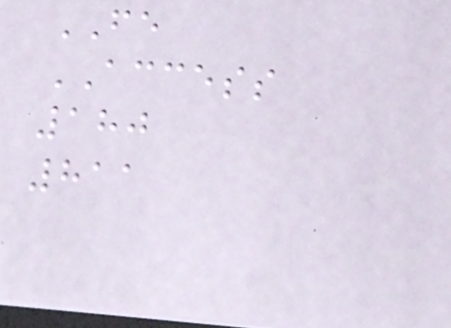FE
ACCESS
180
811
